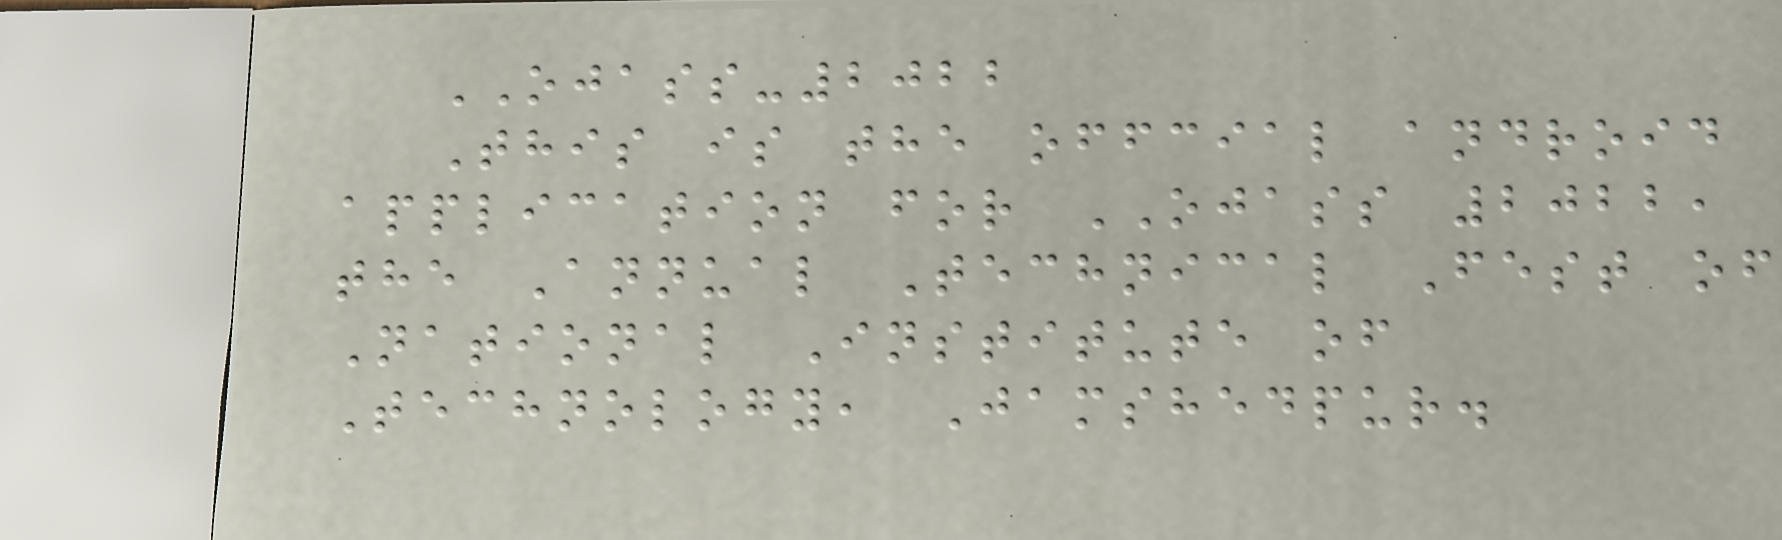OJASS-2022
This is the offcial android
application for OJASS 2022,
the Annual Technical Fest of
National Institute of
Technology, Jamshedpur.
